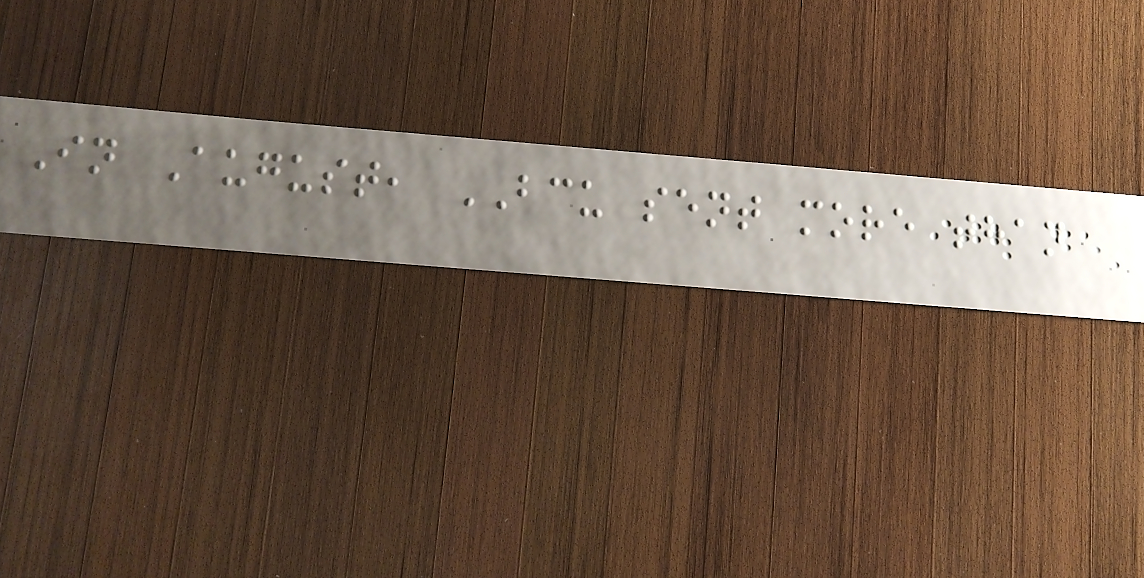In August, BCU sent more than
